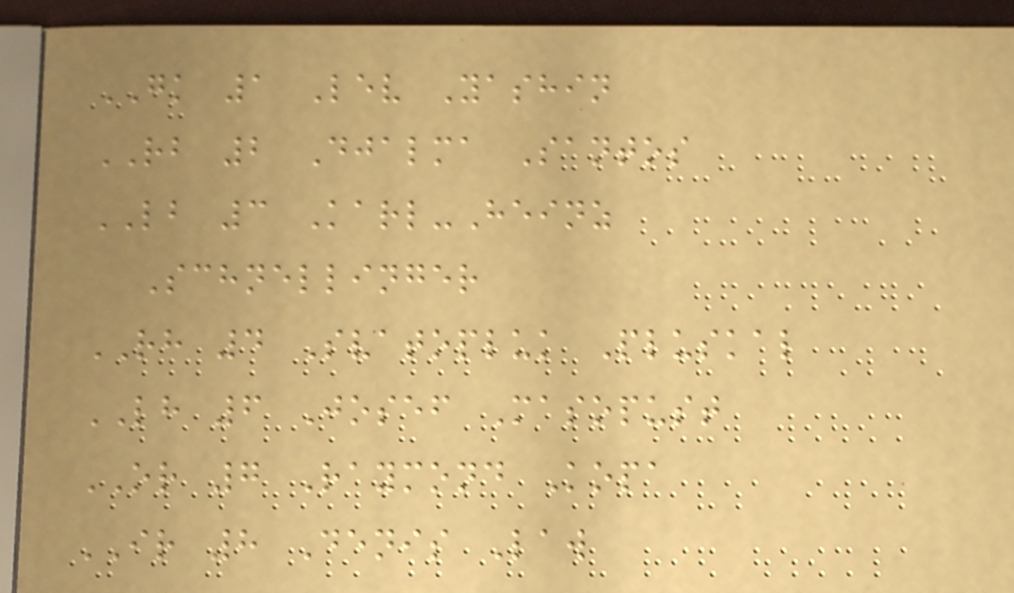GK 1 Lev Yashin
RB 2 Djalma Santos
LB 3 Karl-Heinz
Schnellinger
RH 4 Svatopluk Pluskal
LH 6 Josef Masopust
OR 7 Raymond Kopa
IR 8 Denis Law
